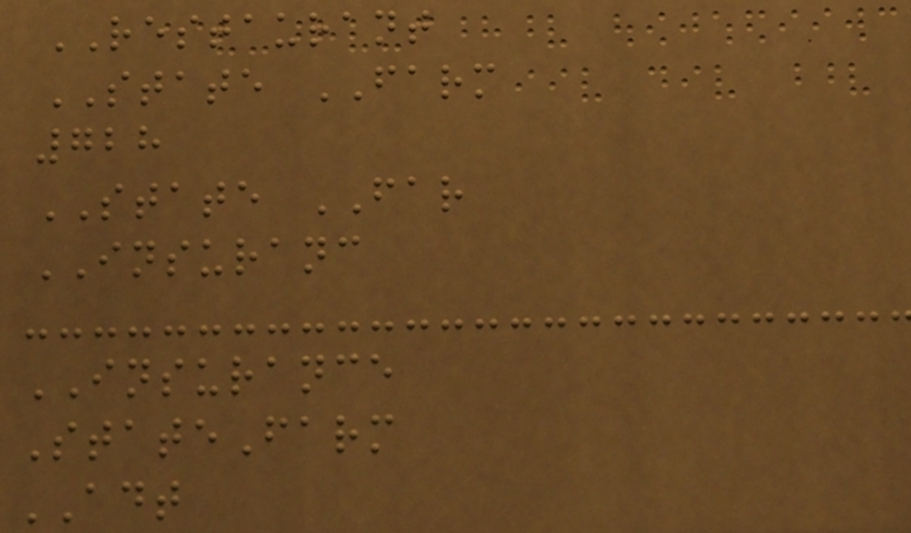RESTAURANT
STATE FARM
728
STATE FAR
INSURANC
INSURANCE
StateFarm
ADT
